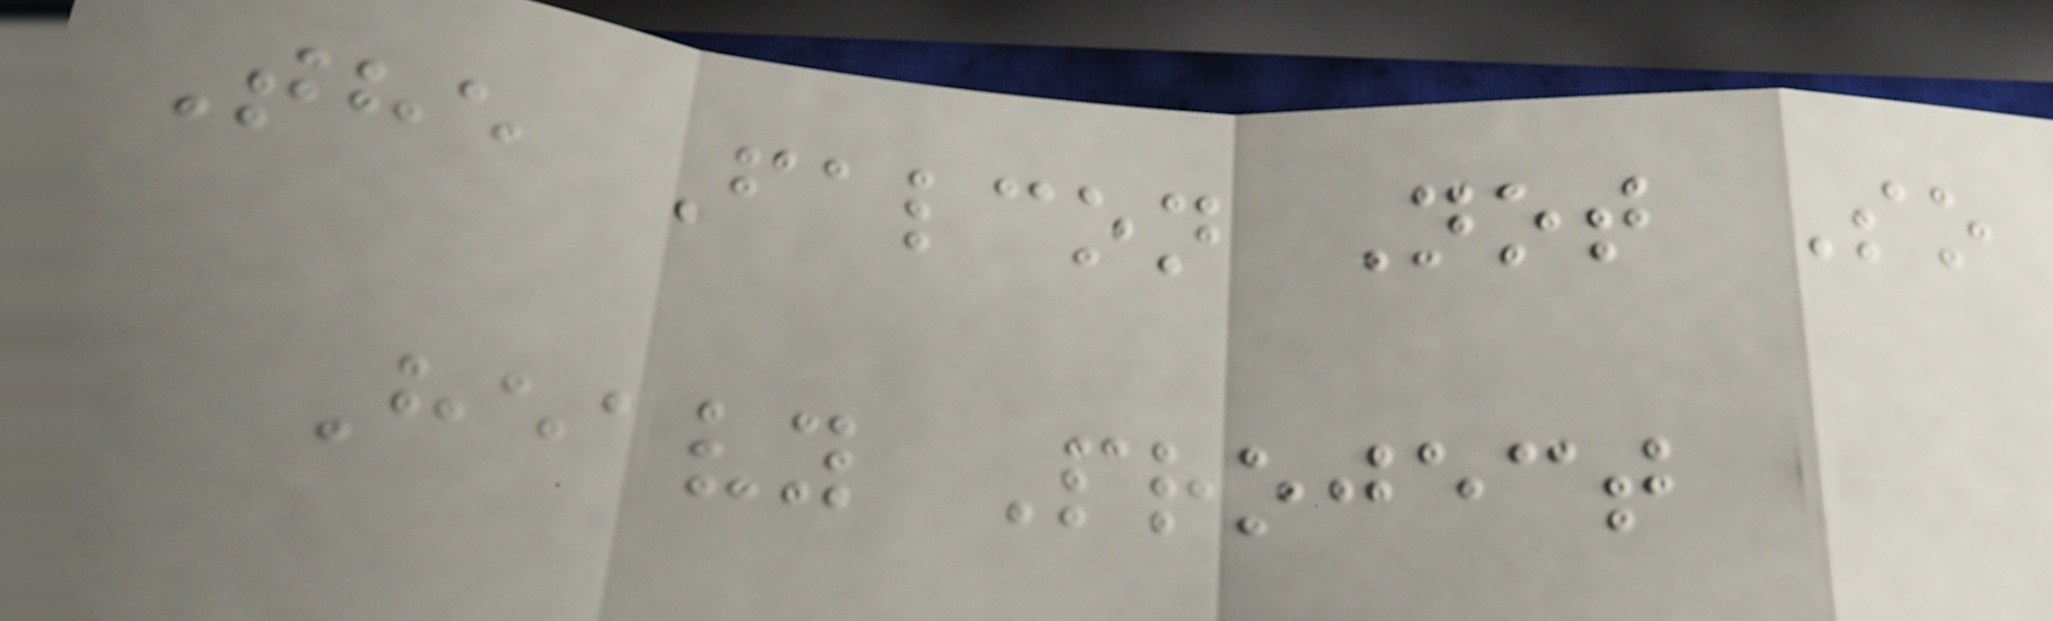The Falcon Not So
Heavy Project
